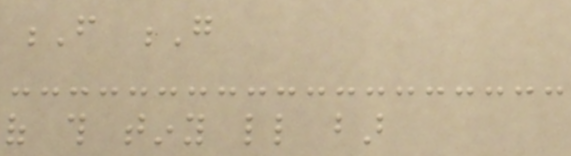F G
of this tiny little bar
